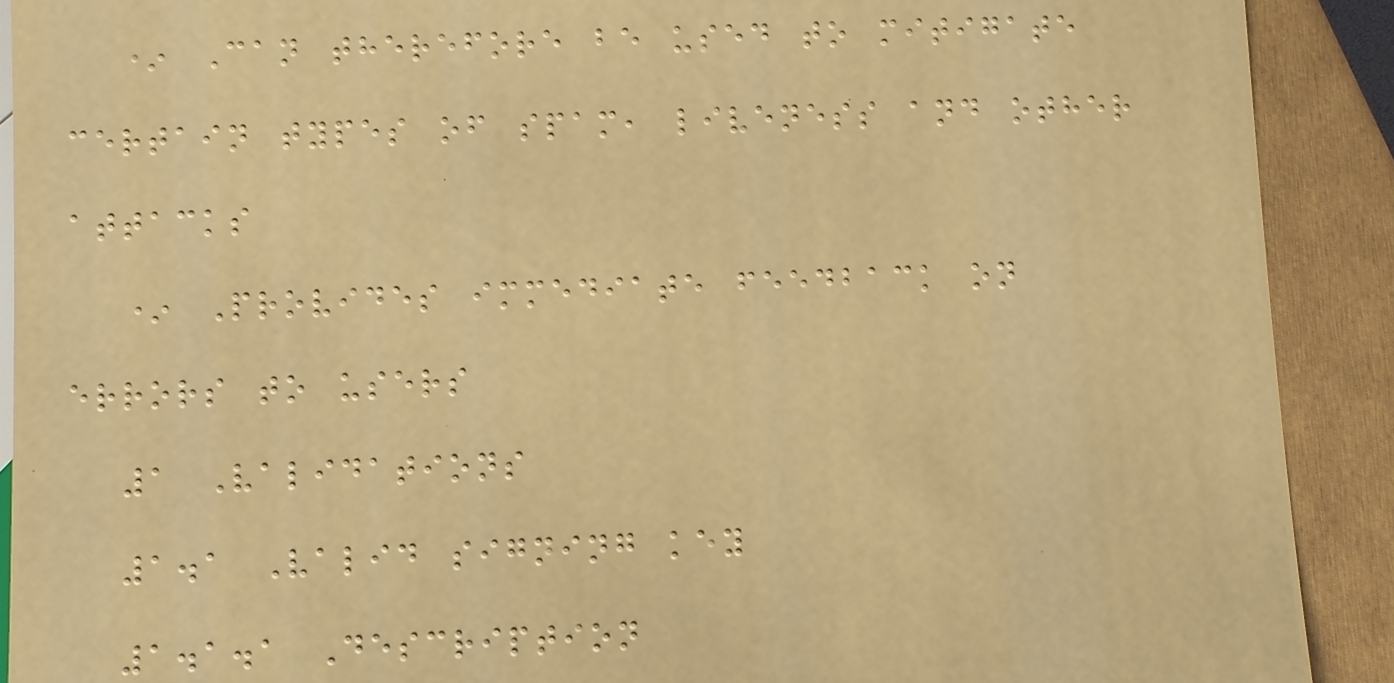* Can therefore be used to mitigate
certain types of spam, liveness and other
attacks
* Provides immediate feedback on
errors to users
1 Validations
1.1 Valid signing key
1.1.1 Description
